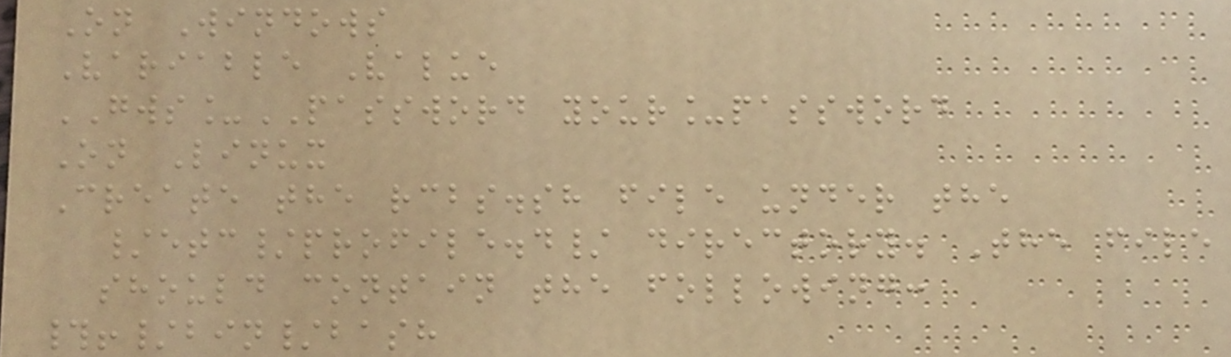On Windows
Variable Value
GWS_PASSWORD your_password
On Linux
Create the rcbs.sh file under the
/etc/profile.d/ directory. The file
should contain the following:
#!/bin/bash
